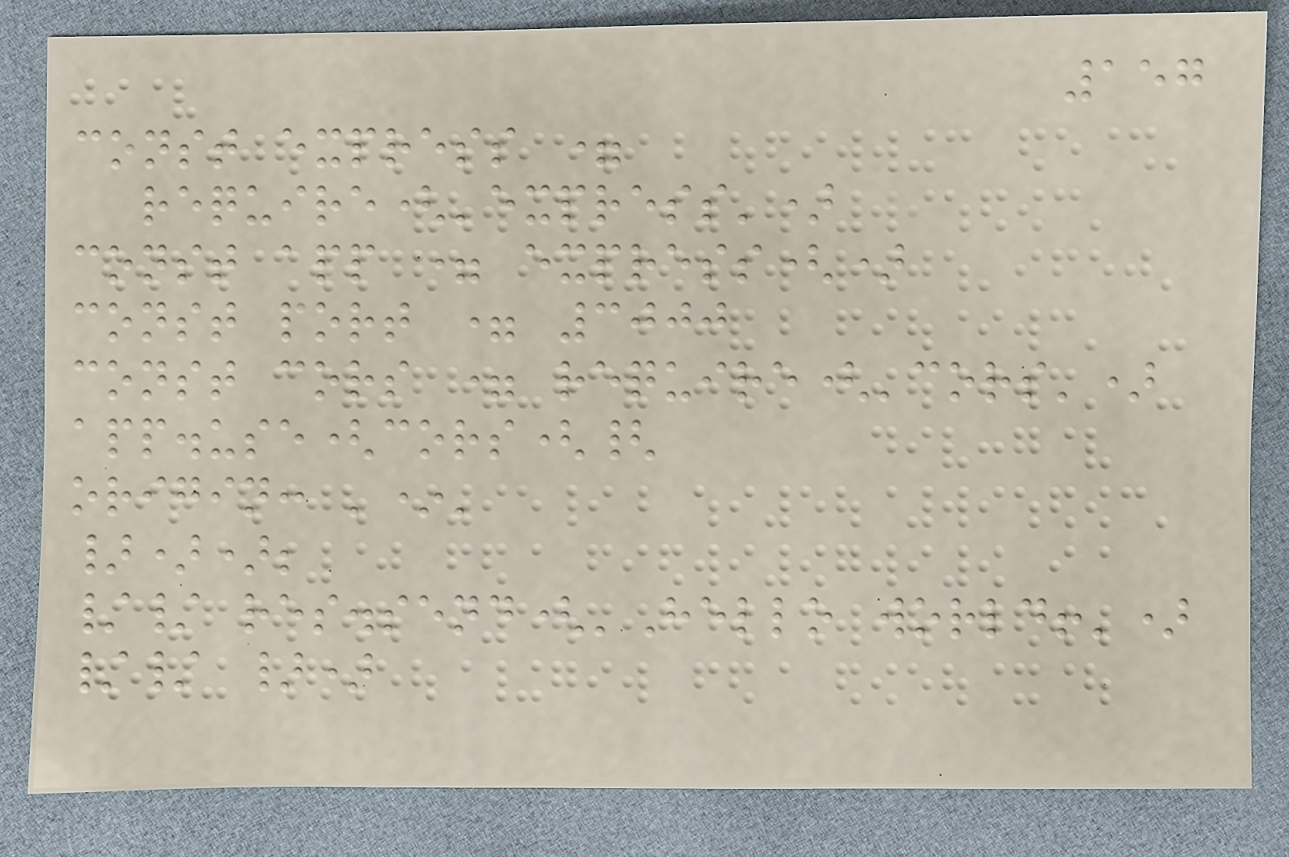157
const express =
require('express')
const app = express()
const port = 3000
const cors = require('cors')
app.use(cors({
origin: '*'
}));
// res.send('Hello world!')
// })
